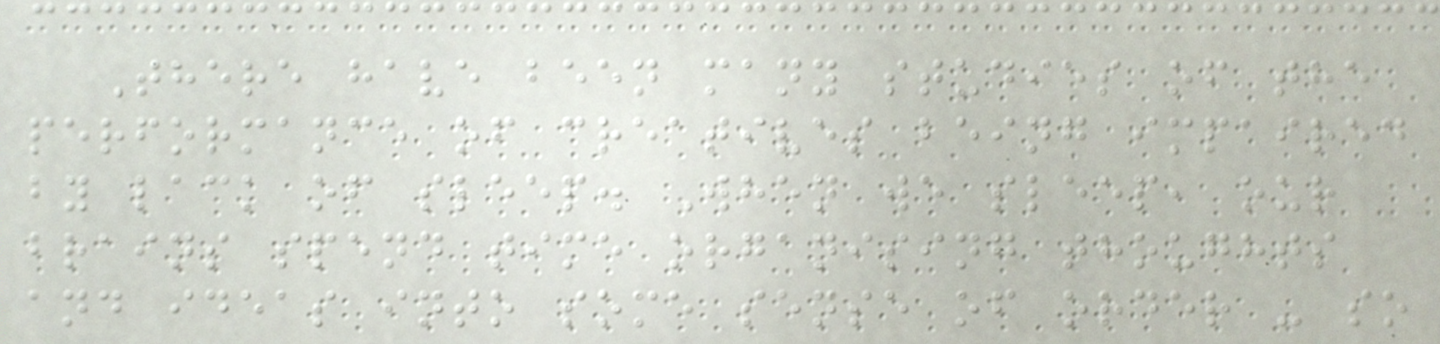There have been many studies of the
performance of creatives being impaired
by lack of sleep. When we sleep, our
brains spend time organising thoughts
and ideas into some sense of order - so
